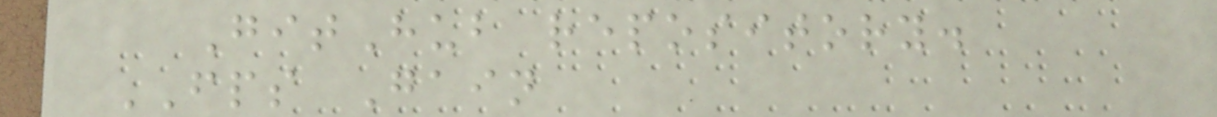GitHub repository.
FPS Gain
